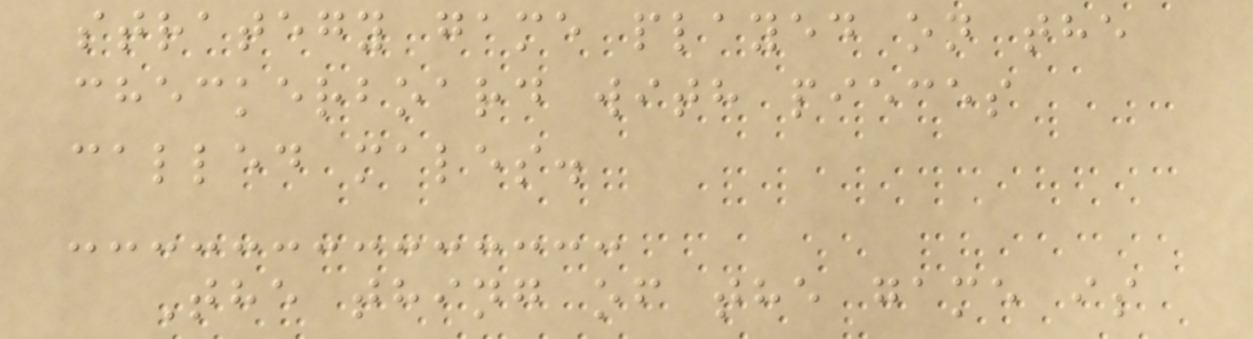strategy game played on the
checkerboard with pieces
called males.
The thing of the game is
